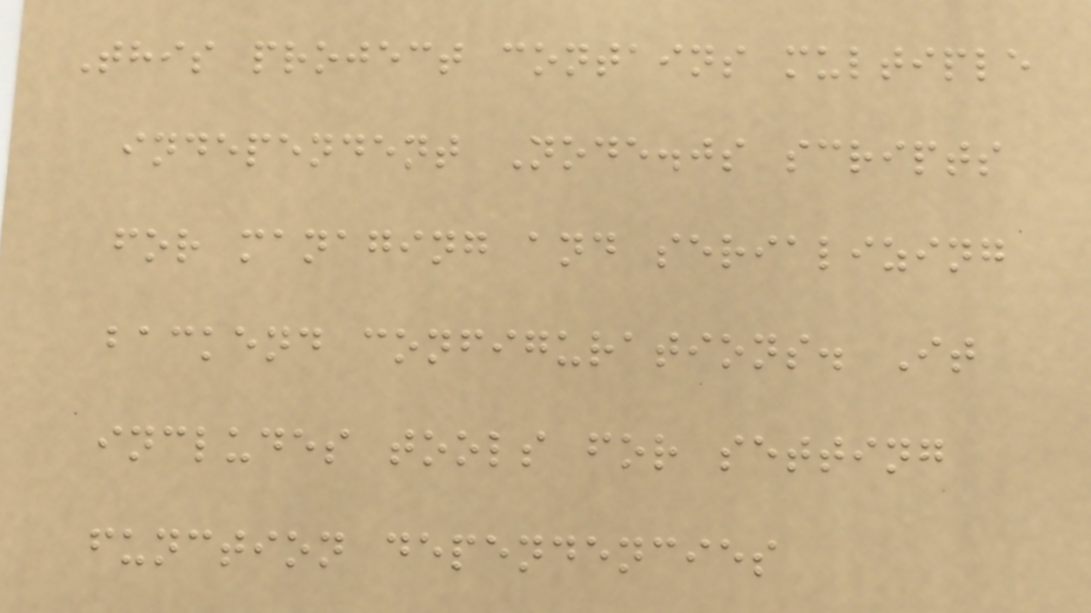This project contains multiple
independent Node.js scripts
for managing and serializing
backend configurations. It
includes tools for setting
function dependencies
